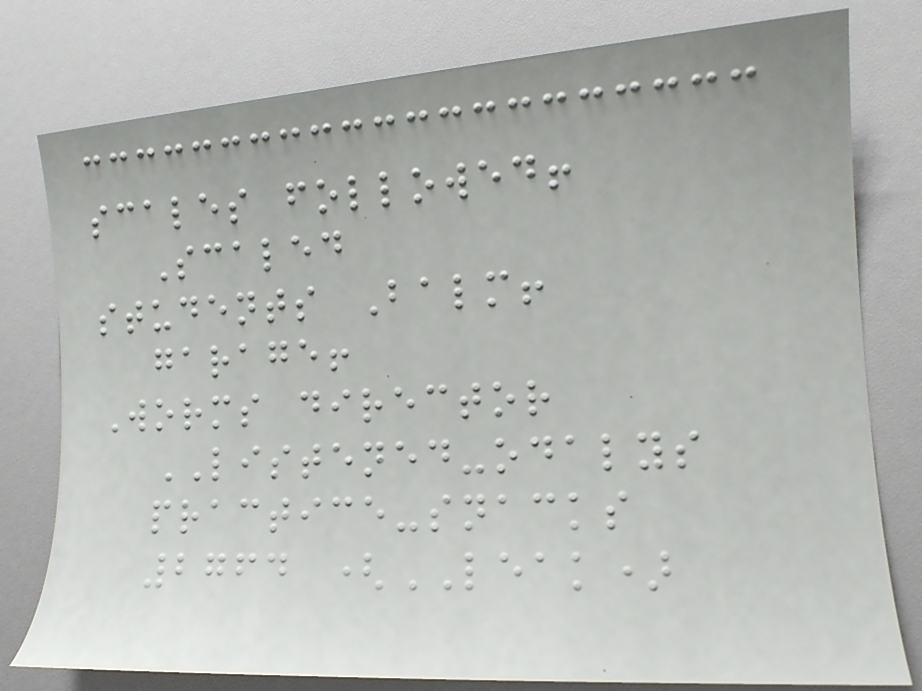scales followed!
Scaled
students Balm!
garage!
Worms director
LISTENED-odalys
practice-snacks
2764 (LEAK)
